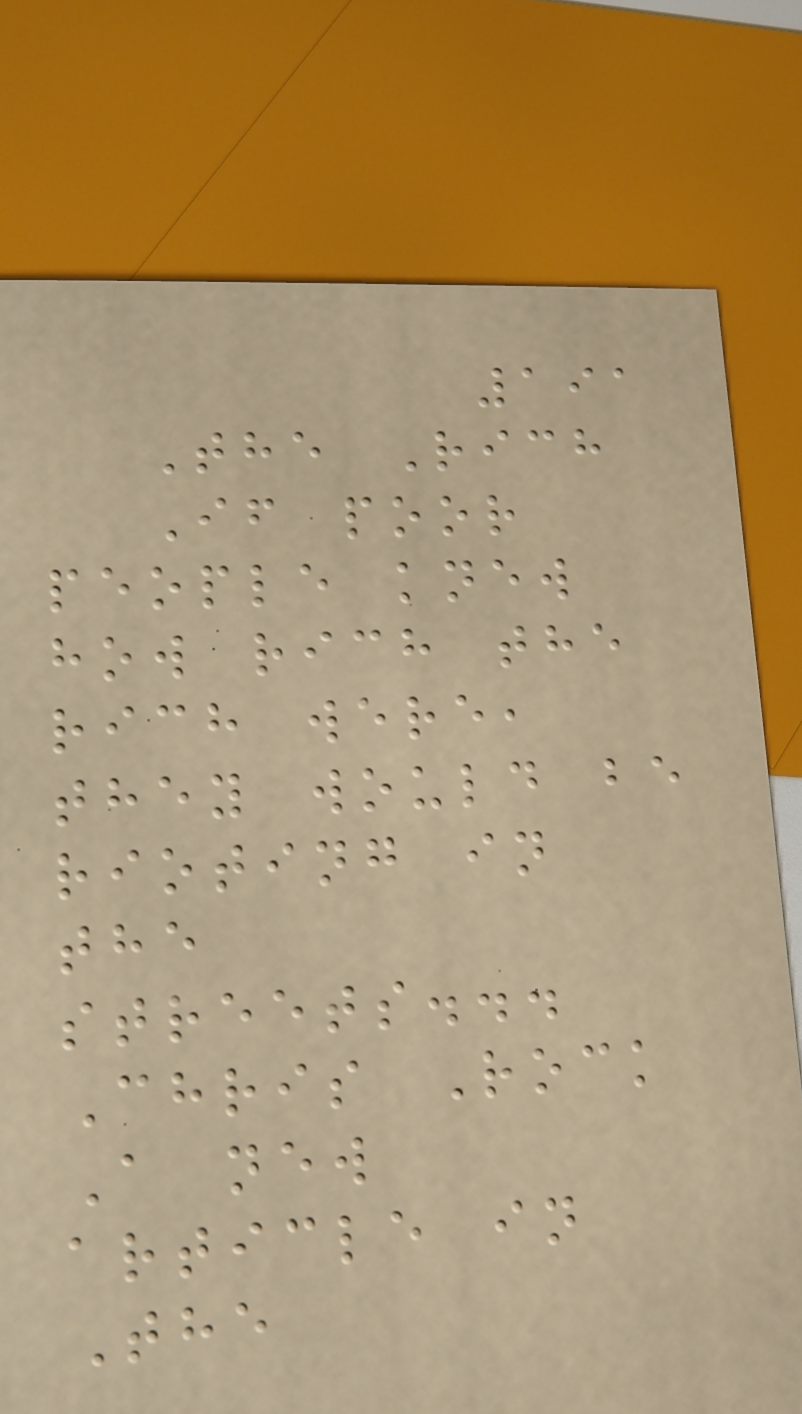191
The Rich
If poor
people knew
how rich the
rich were,
they would be
rioting in
the
streets...
Chris Rock
A new
article in
The
